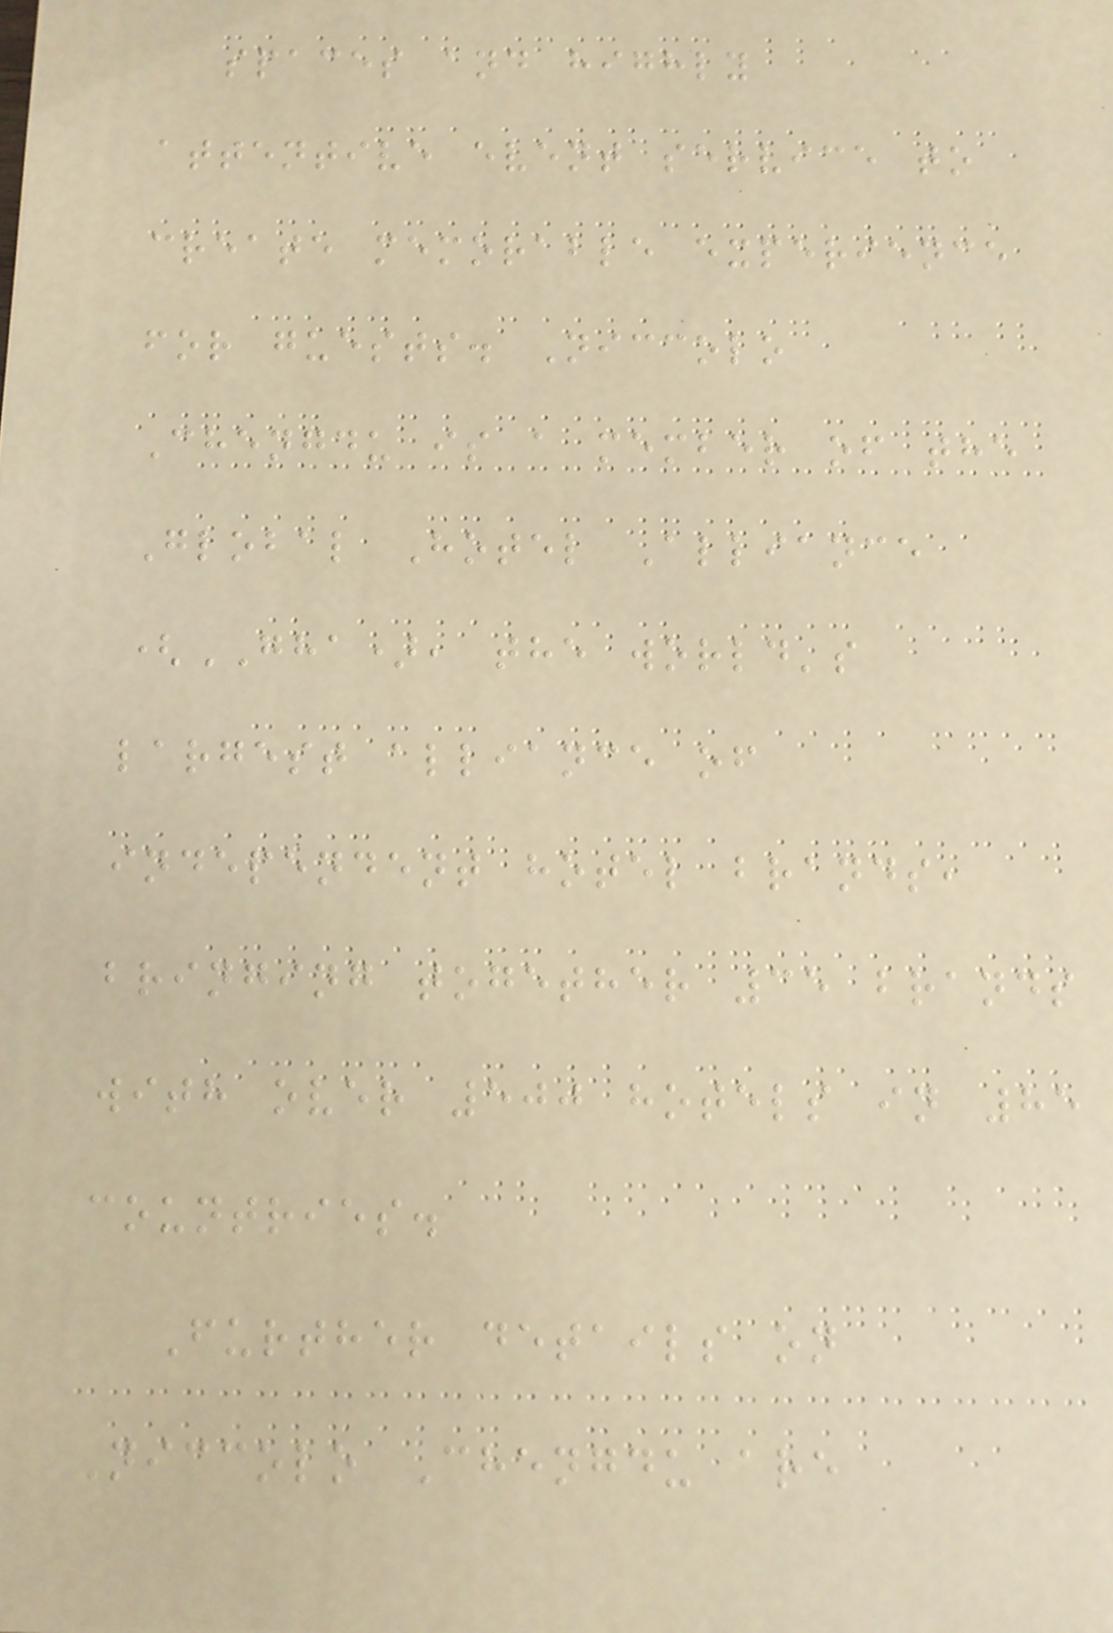spaces and highly
attentive event service to
create memorable experience
for guests. Niccolo
Chengdu is a member of the
Global Hotel Alliance
(GHA), the world's
largest alliance of
independent hotel brands,
bringing together 35 brands
with over 500 hotels in 85
countries.
Further details on
Niccolo Chengdu are
